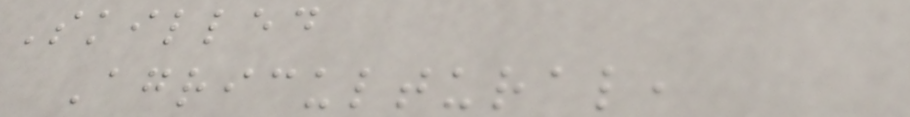Skilled
Agricultural,
